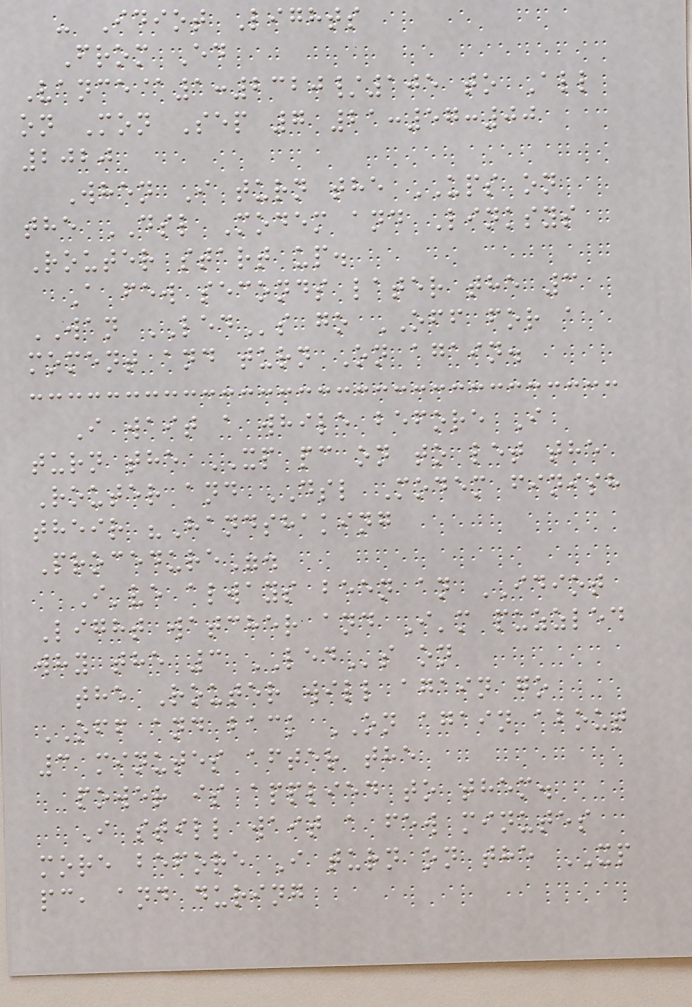- Idiot Lights
From Ed
Vance@1:2320/105 to All
on Mon Sep 7 21:57:00
2020
When I turn the UPS on
the DSL Modem and Linksys
Router start up.
A few seconds later the 3
WAN LEDs go OFF for a
moment and turn On again.
I wait a while before I
turn the XP pc on to let the
Router and DSL Modem finish
their "Handshaking
Procedure".
I've always been an IDIOT
Light watcher and I'm puzzled
why the 3 LEDs on
the Router will again go
OFF and back ON again about
3 minutes after the
power is applied to them.
I still wait a few minutes
more before I turn on the XP
pc, and during
